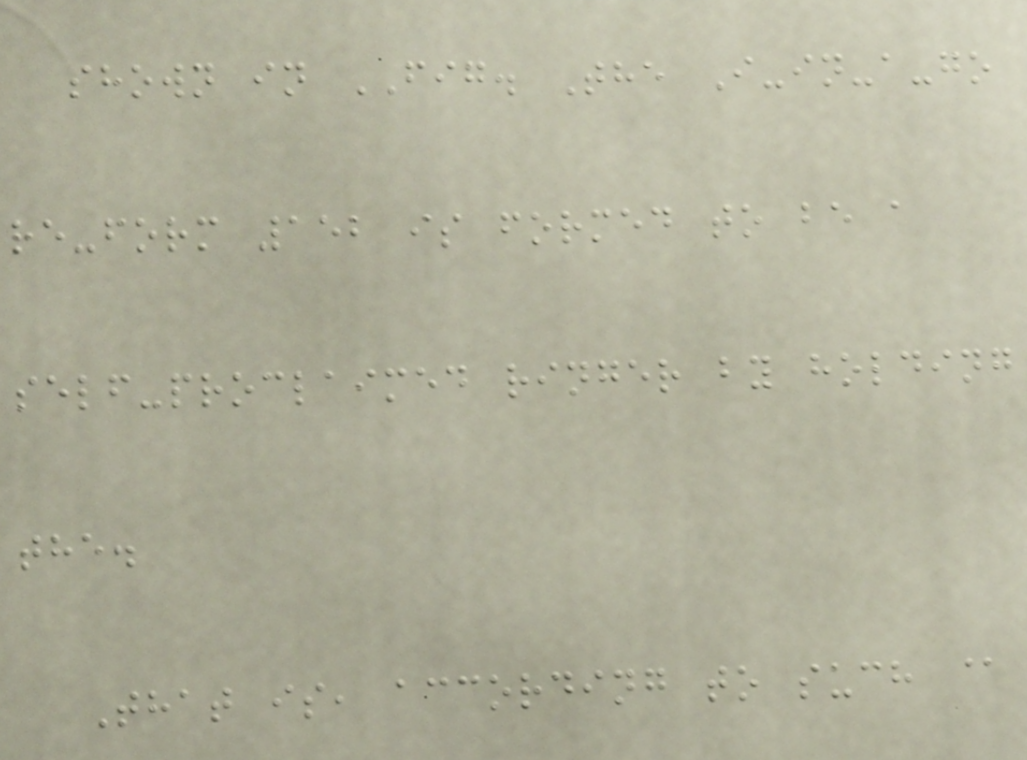shown in FIG. The I-in-a-go
re-form 152 is formed to be a
self-proclaimed ringer by holding
the.
That is, according to such @
